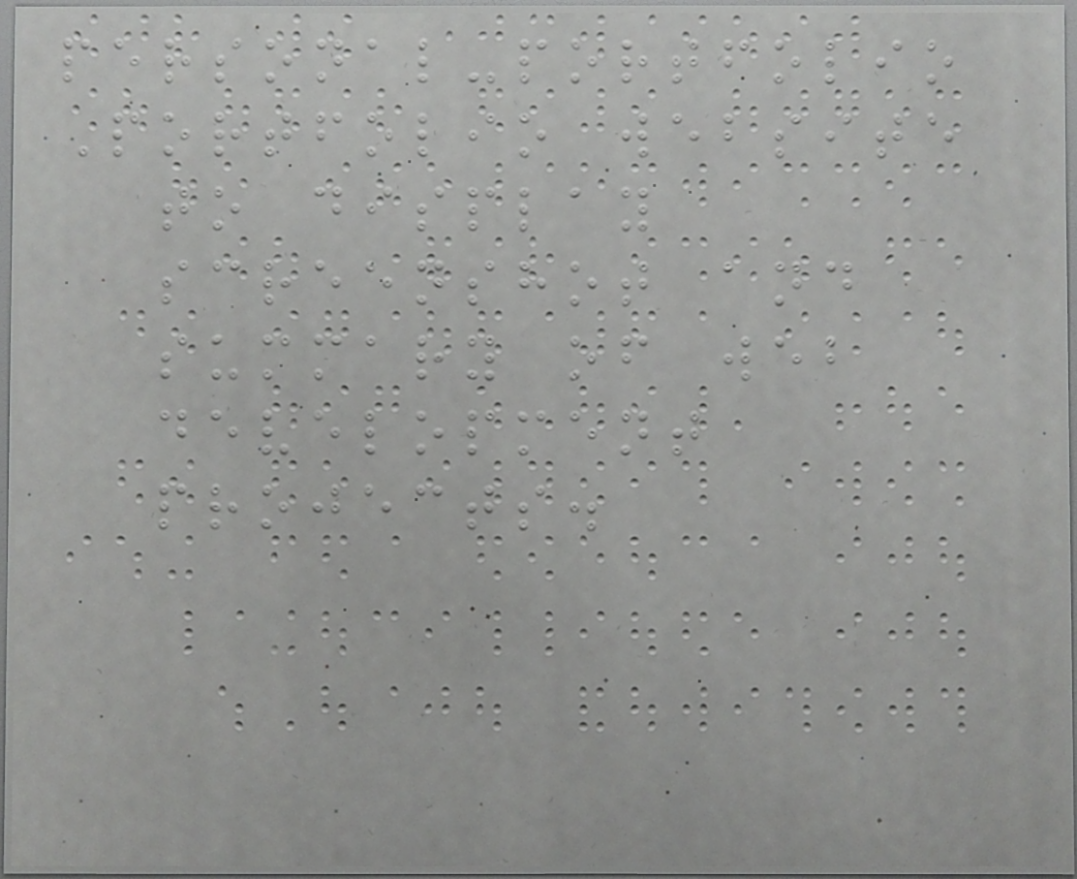personal-portfolio
Portfolio website
to display
screenshot and
summary of web
development
projects.
